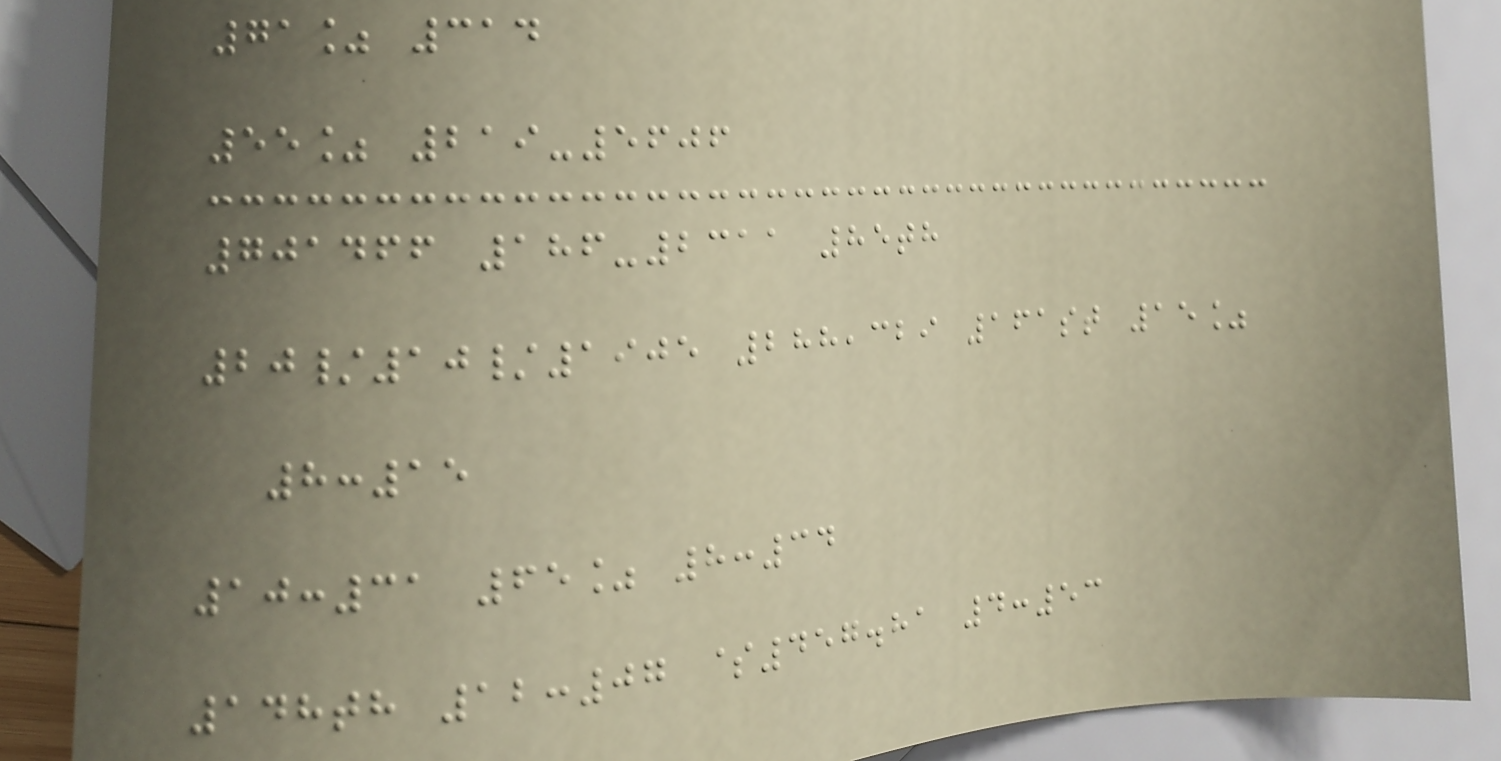71% 314
55% 219-5606
701466 186-2311 85th
20/10/1905 288,329 161st 15%
8:15
10:31 65% 8:34
148th 12:07 $457.81 4:53
